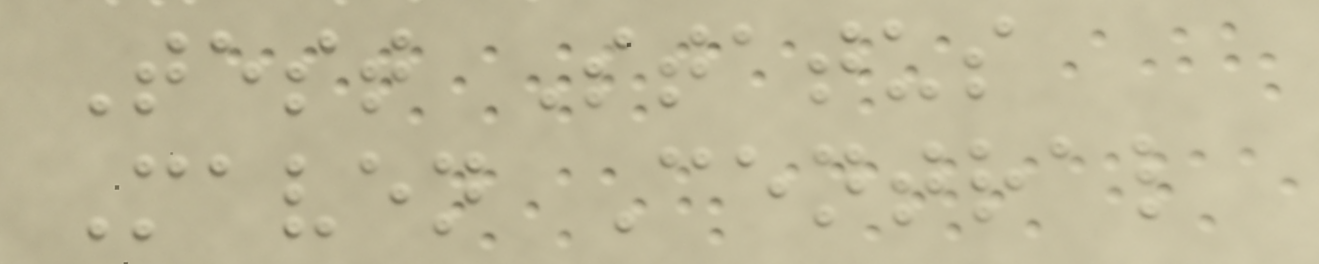Test Status
Maven Central
